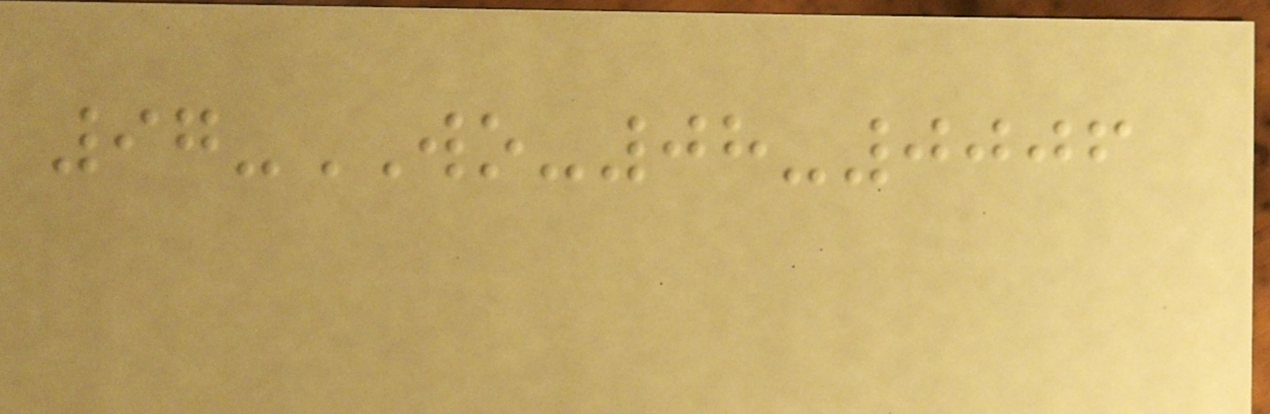97-WO-08-0006
